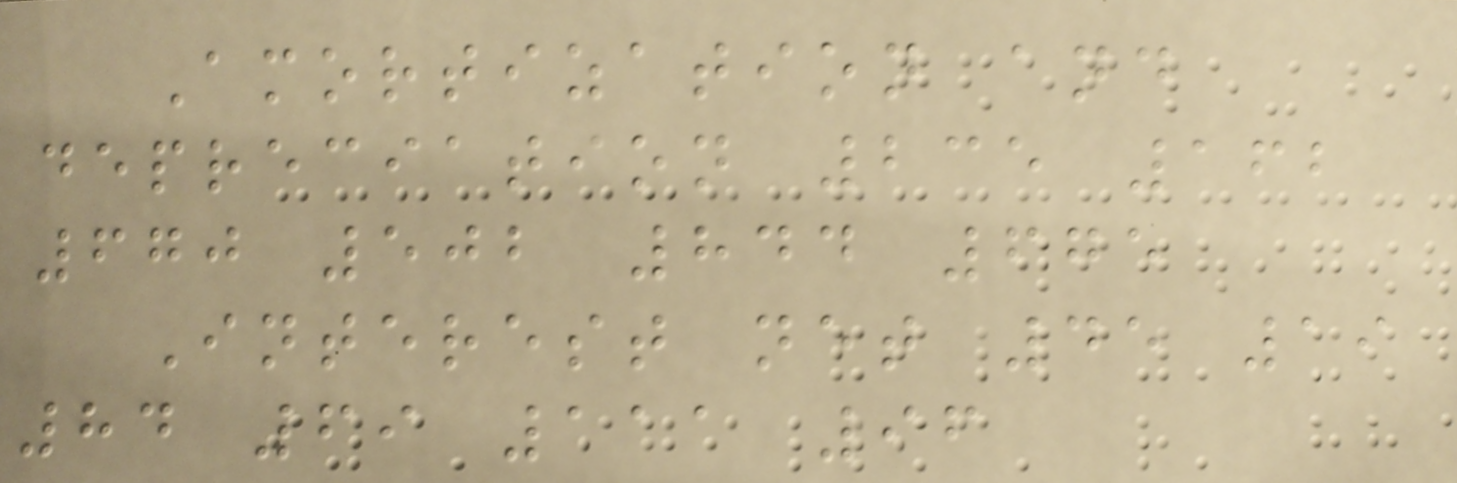Amortization and
depreciation 235 162
670 502 844 675
Interest net 45 19
84 69 111 96
